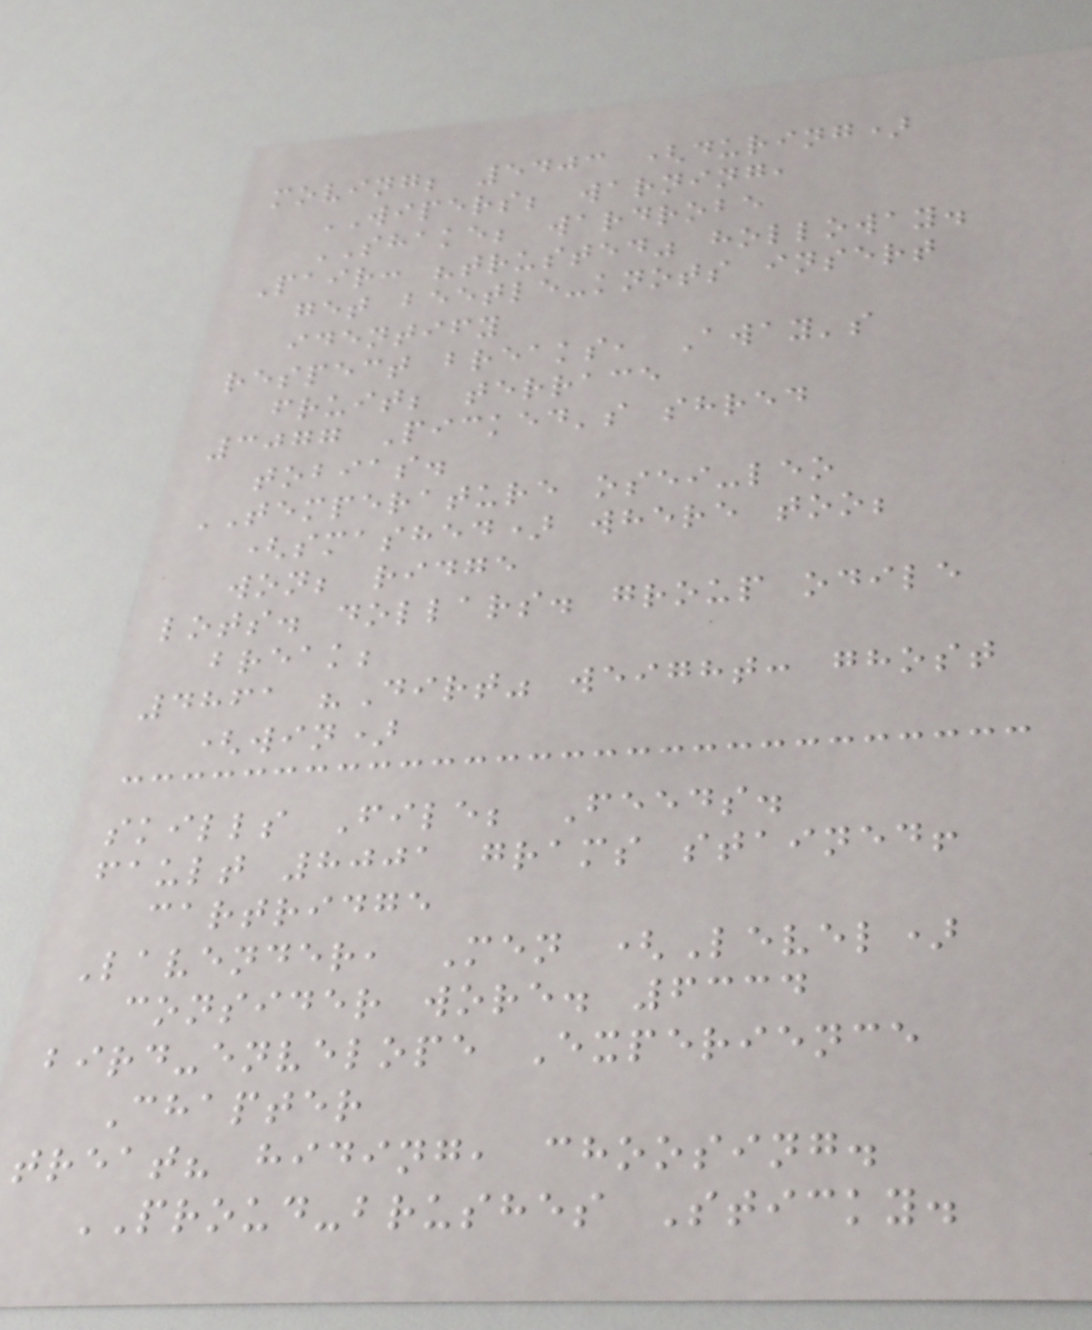moving; 5403 (during)
WIPERS; warning,
SHAKE; wardrobe
Pair: "trusted" holloway.
get beetle-knots insert
identify
respect breaks, Away's
fruit; terrace
3077 Picked's shred
tobias.
TEMPERATURE osei-leo
(smashed) where too;
won; ridge
lots. dollars. group odile
break;
4861 "Dirt" weight: ghost
(win)
skills File; Feeds.
fault 8001 grams stained!
cartridge
Lavender, Men (Level)
consider wore. 6334
bird-envelope Experience
Chapter
treat? hiding, choosing.
PROUD-brushes Sticky.
